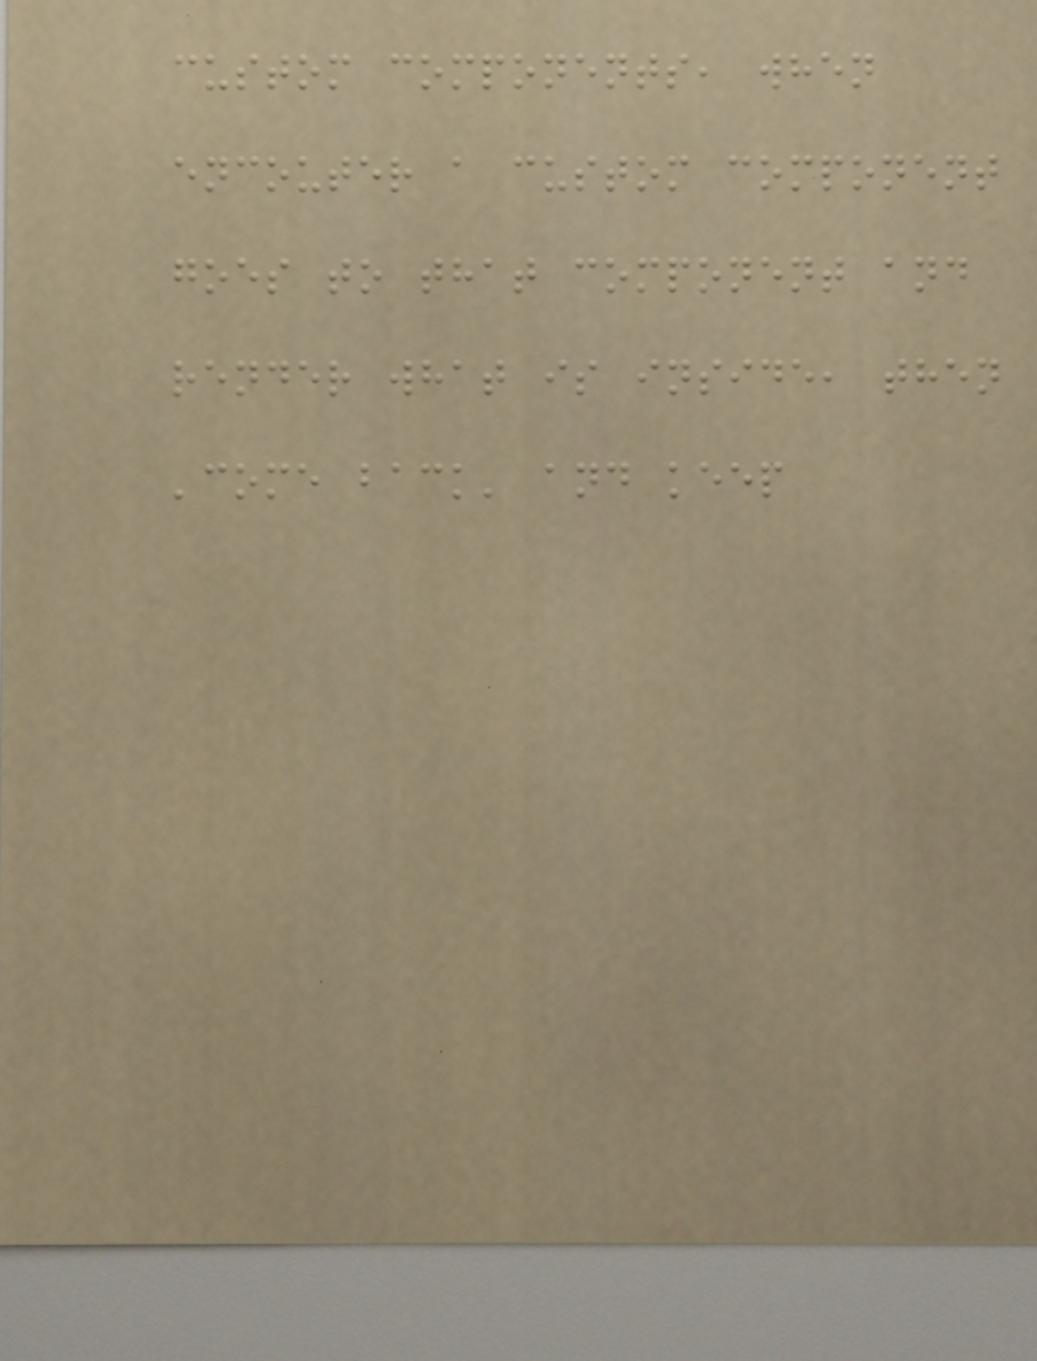custom components, when
encouter a custom component
goes to that component and
render what is inside, then
'come back' and keep
